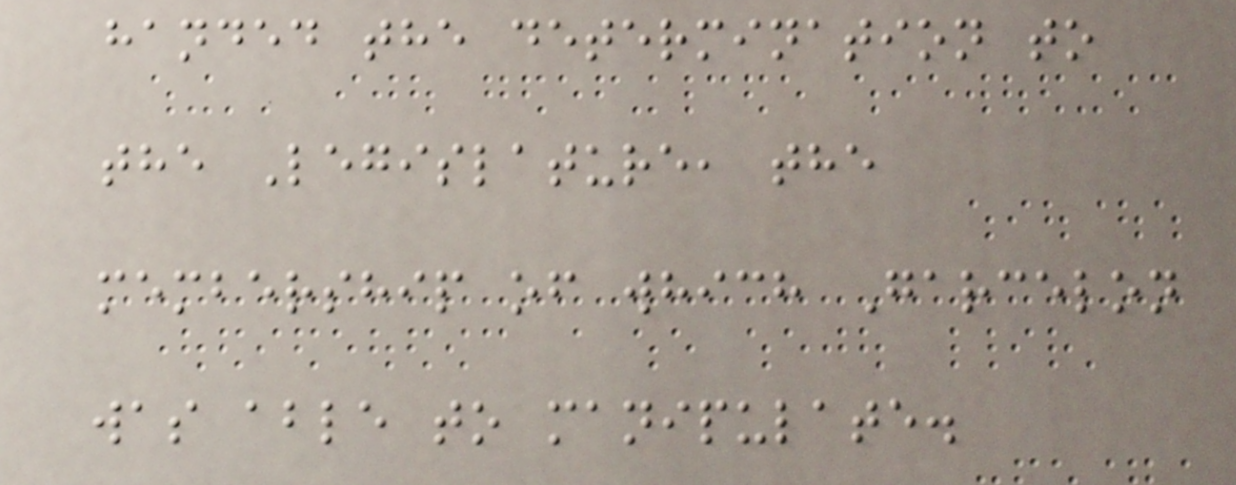handed the determination to
the Legislature, the
membership of which Garcelon
was able to manipulate.
